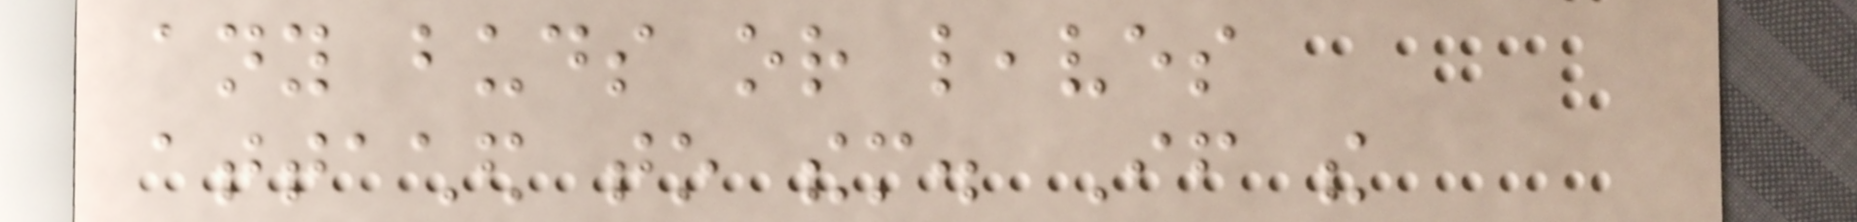any buds or leaves
attached to them. If the
